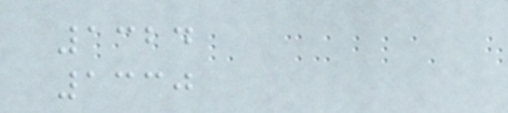1324
1330
